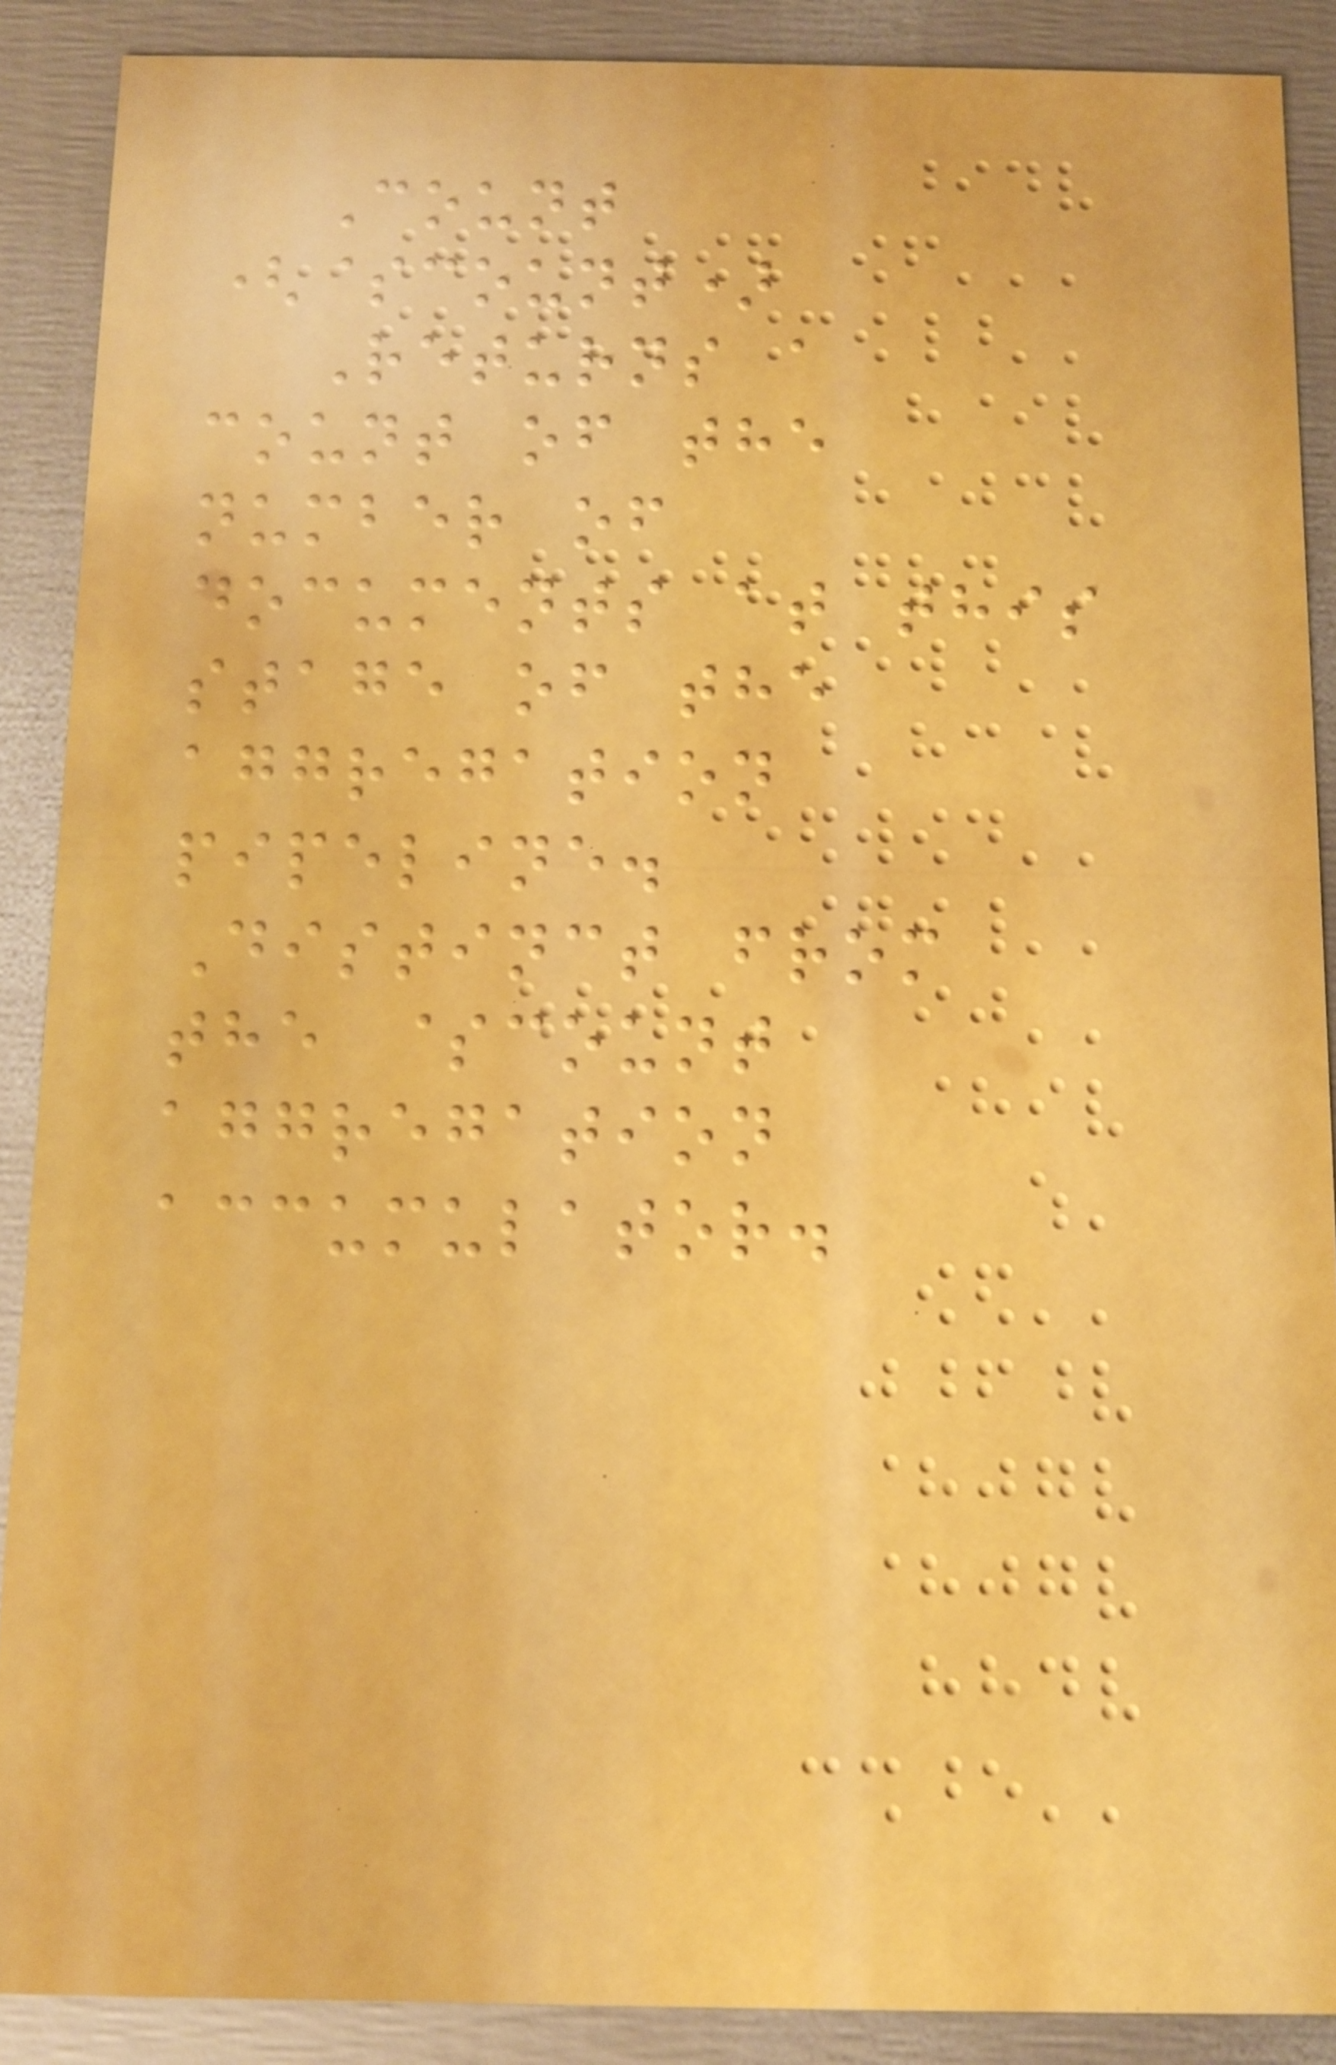Count
($count)
Returns a
count of the
number of
documents at this
stage of the
aggregation
pipeline.
Distinct from
the $count
aggregation
accumulator.
